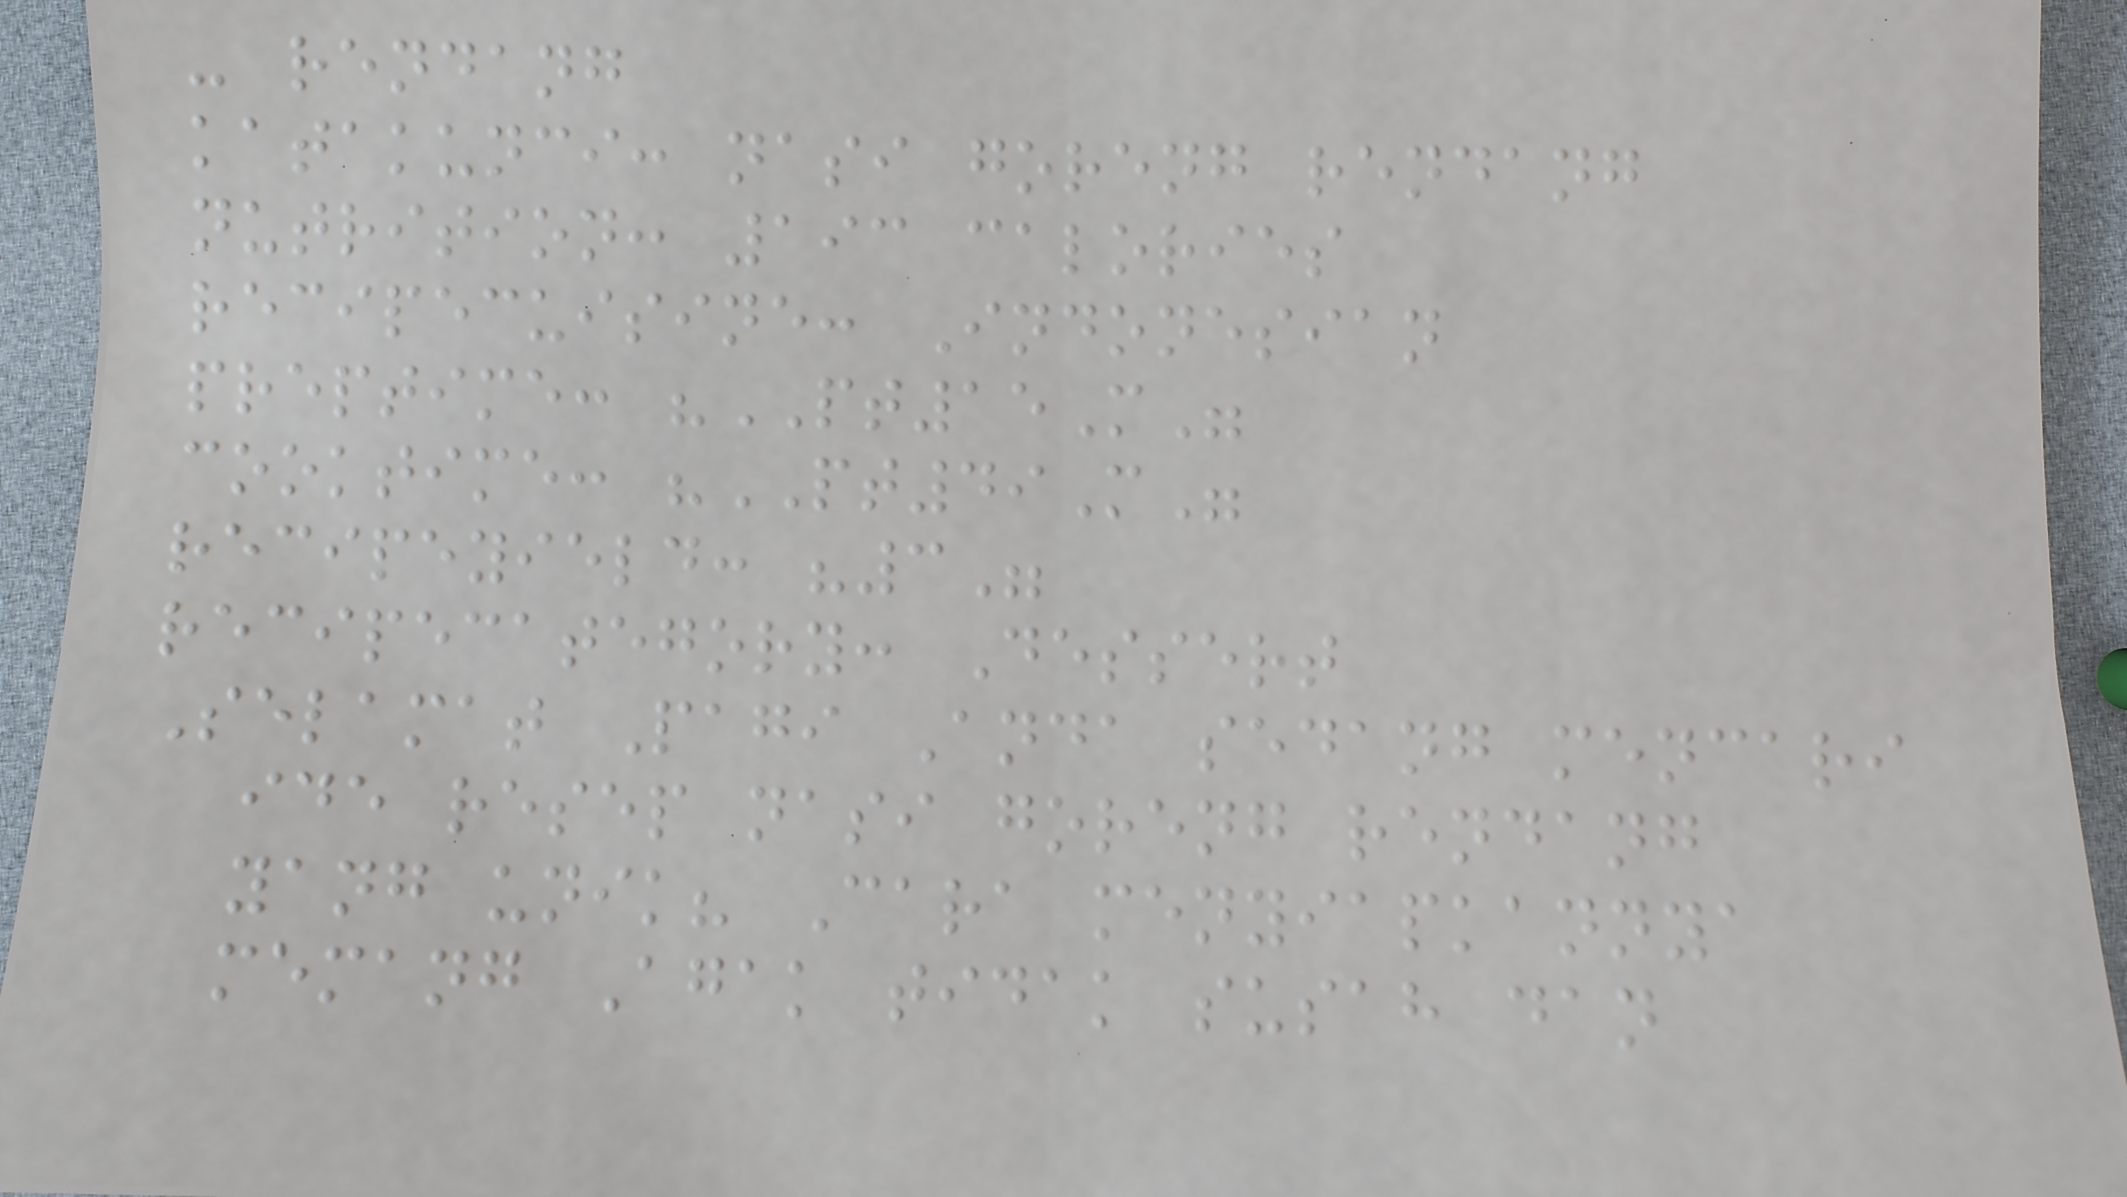- rendang
katakunci: nasi goreng rendang
nutrition: 193 calories
recipecuisine: Indonesian
preptime: "PT15M"
cooktime: "PT49M"
recipeyield: "3"
recipecategory: Dessert
Selamat Pagi Anda sedang mencari
ide resep nasi goreng rendang
yang unik? Cara menyiapkannya
memang Agak tidak susah dan
